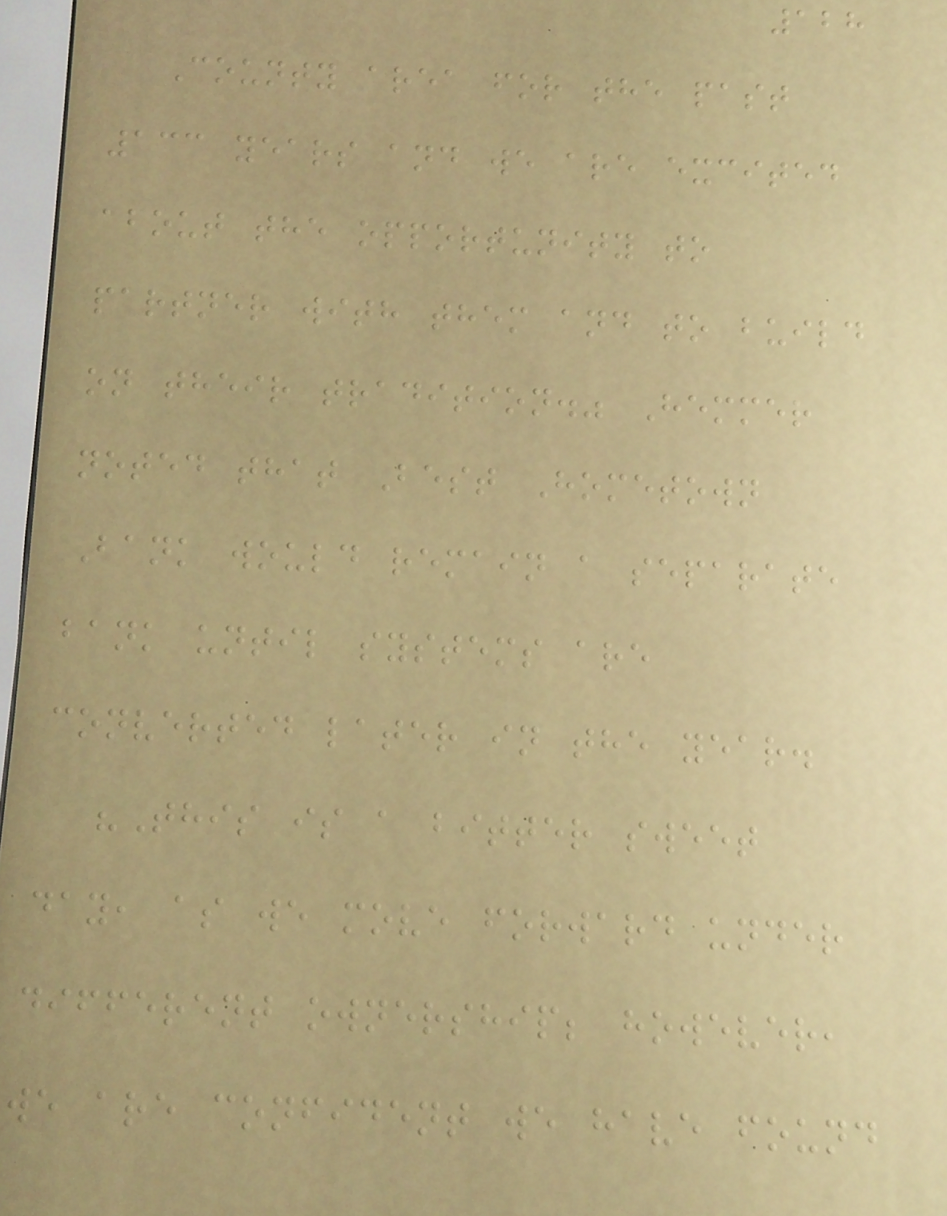128
County area for the past
133 years and we are excited
about the opportunity to
partner with them and to build
on their tradition." Hemmer
noted that Best Hometown
Bank would remain a separate
bank until systems are
converted later in the year.
"This is a bitter sweet
day, as we move forward under
different ownership; however,
we are confident we have found
